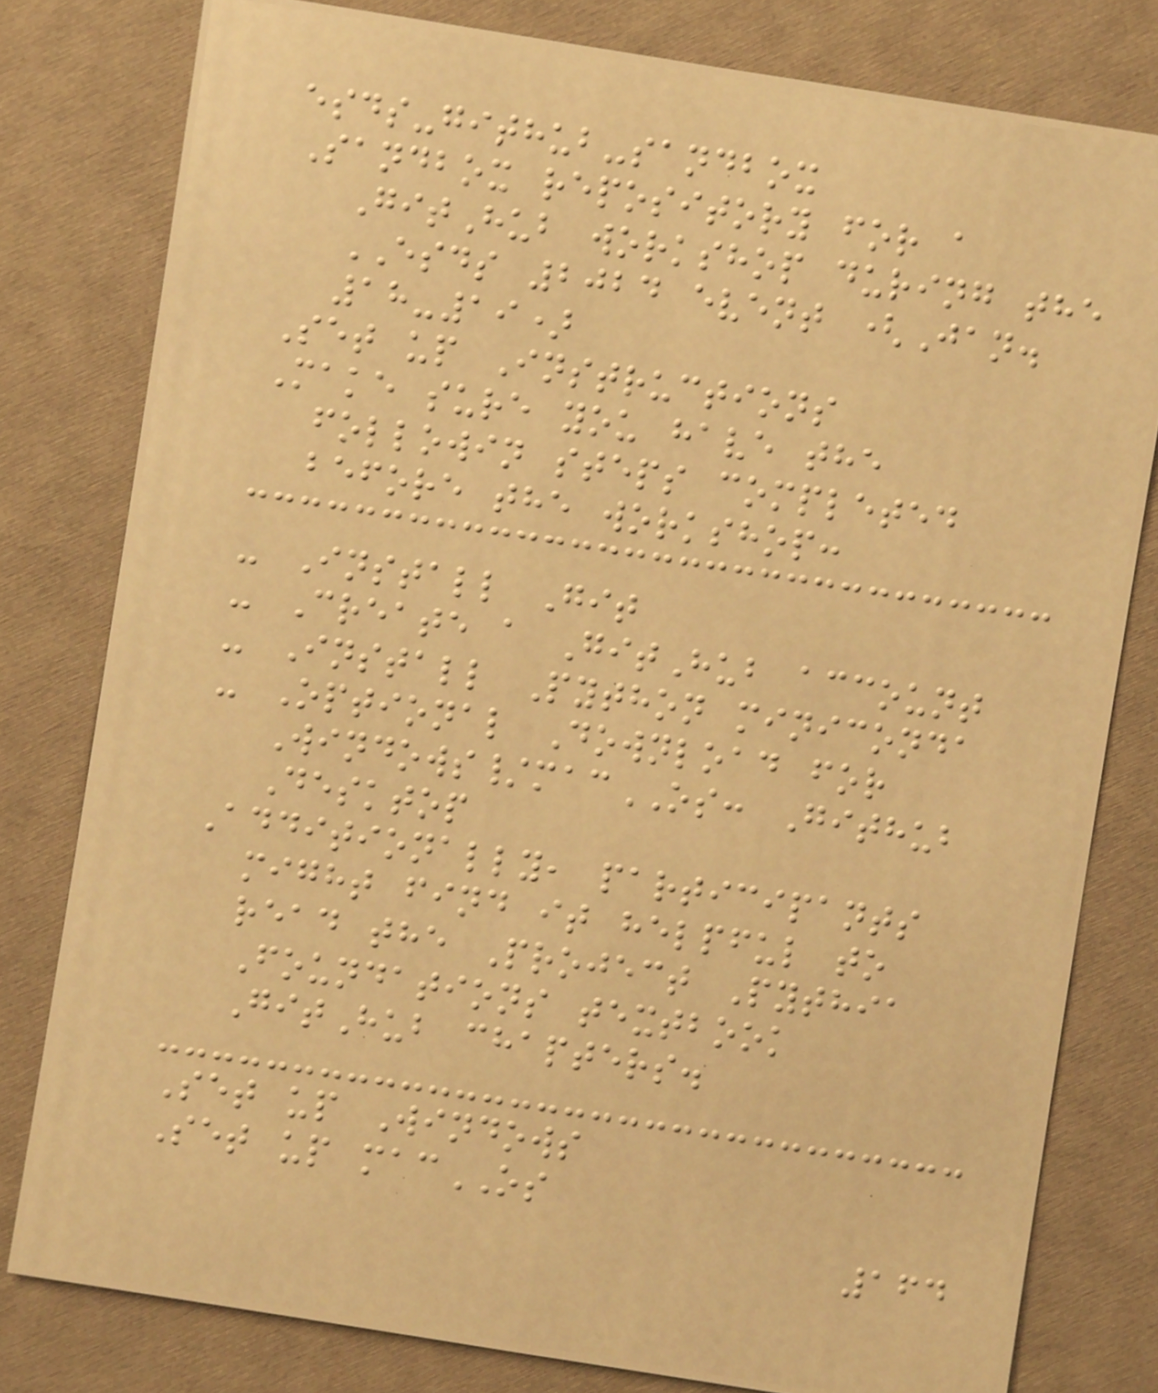esds-github-sandbox
Sandbox repository for a
GitHub workshop during the
ESDS 2024 event (Jan.
18-19)
Set up Instructions
Make sure you have the
followin steps completed
before the workshop:
- Install Git
- Create a GitHub account
- Install Python miniconda
- Optional Download for
Windows/macOS: Github
Desktop
Additionally, participants
might find it helpful to
read the Project Pythia
Foundations textbook
GitHub chapters.
Set up Windows
Set up macOS
164
